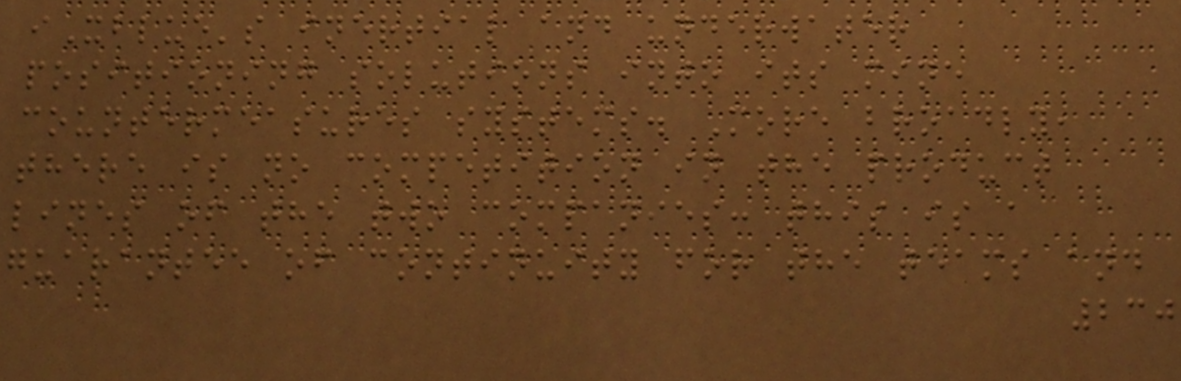iXblue's inertial and underwater
positioning solutions into its mine
countermeasures systems. More broadly,
there is no competition in the product
lines of the two companies: this is a
guarantee of continuity for the teams and
230
